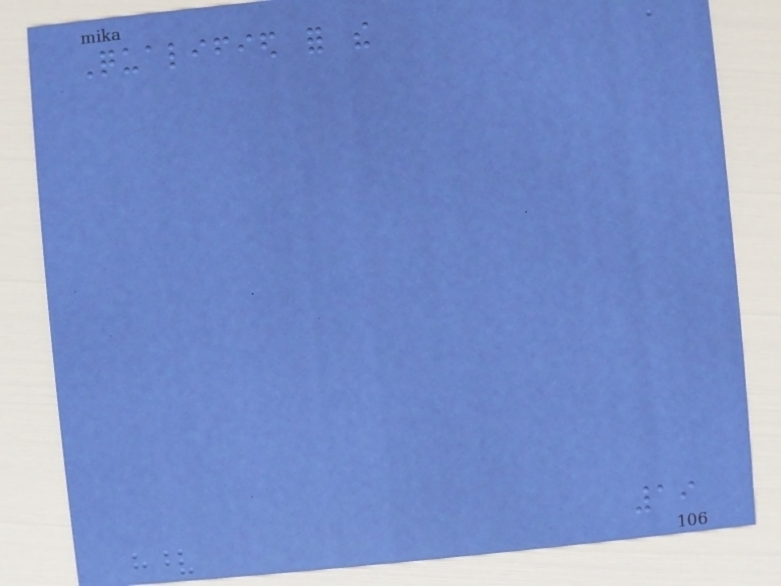Qualified for the
19
